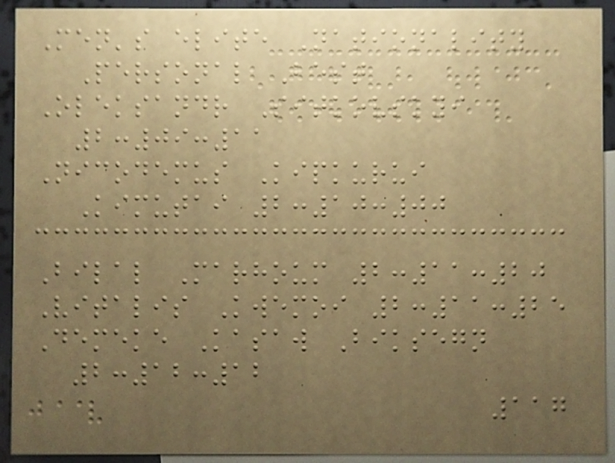Men's elite Nationality
Personal Best
Oleksandr Sitkovskyi
2:09:11
Nicodemus Kipkurui
Kimutai 2:10:00
Bilal Marhoum 2:11:20
Vitalis Kwemoi 2:11:25
Demeke Kasaw Biksegn
2:12:12
117
